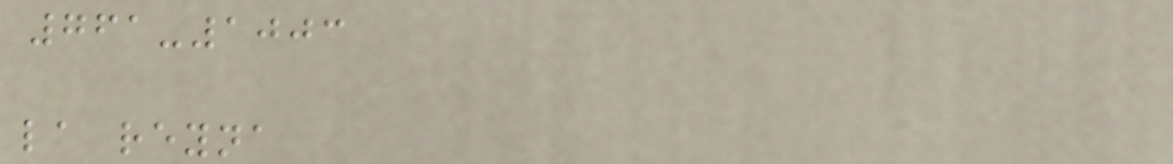761-1003
la reyna
